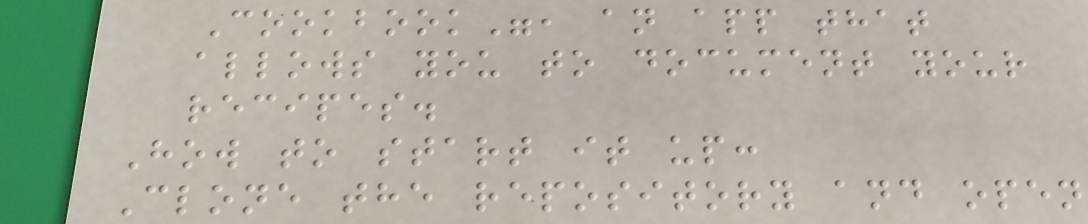Cookbook", an app that
allows you to document your
recipes.
How to start it up:
Clone the repository and open
